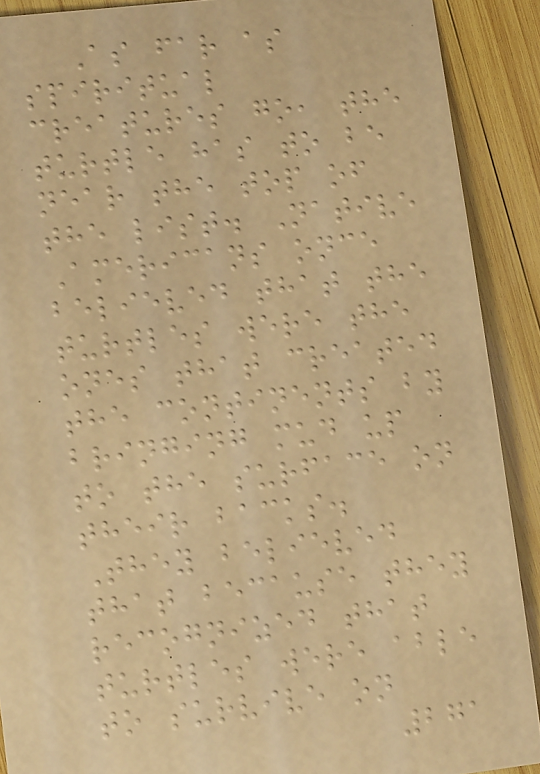As far as
spiritual
creatures go, the
turtle has to be
near the top of
the list. Native
Americans once
believed that the
turtles were the
ones that created
the continents by
bringing mud up
to the surface on
their backs.
They believed
that because they
recognized that
turtles were able
to survive on
271
